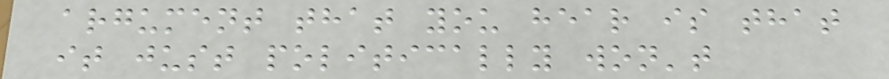argument that you hear is that
it just politically won't
